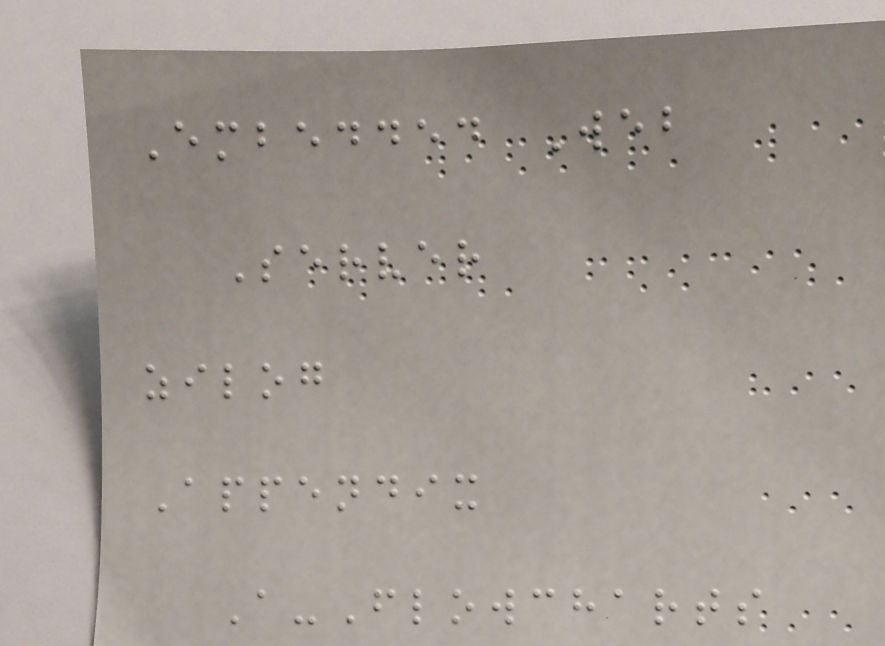Embedded Web
Server
zilog
Appendix
A-Flowcharts
